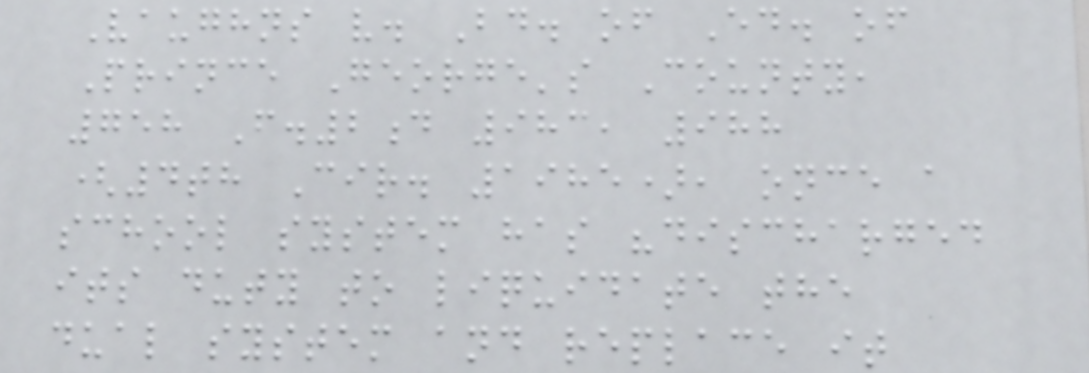Vaughns v. Bd. of Ed. of
Prince George's County,
758 F.2d 983, 988
(4th Cir. 1985), once a
school system has "discharged
its duty to liquidate the
dual system and replace it
